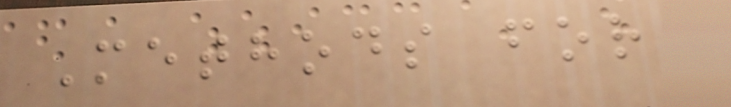Methods for
